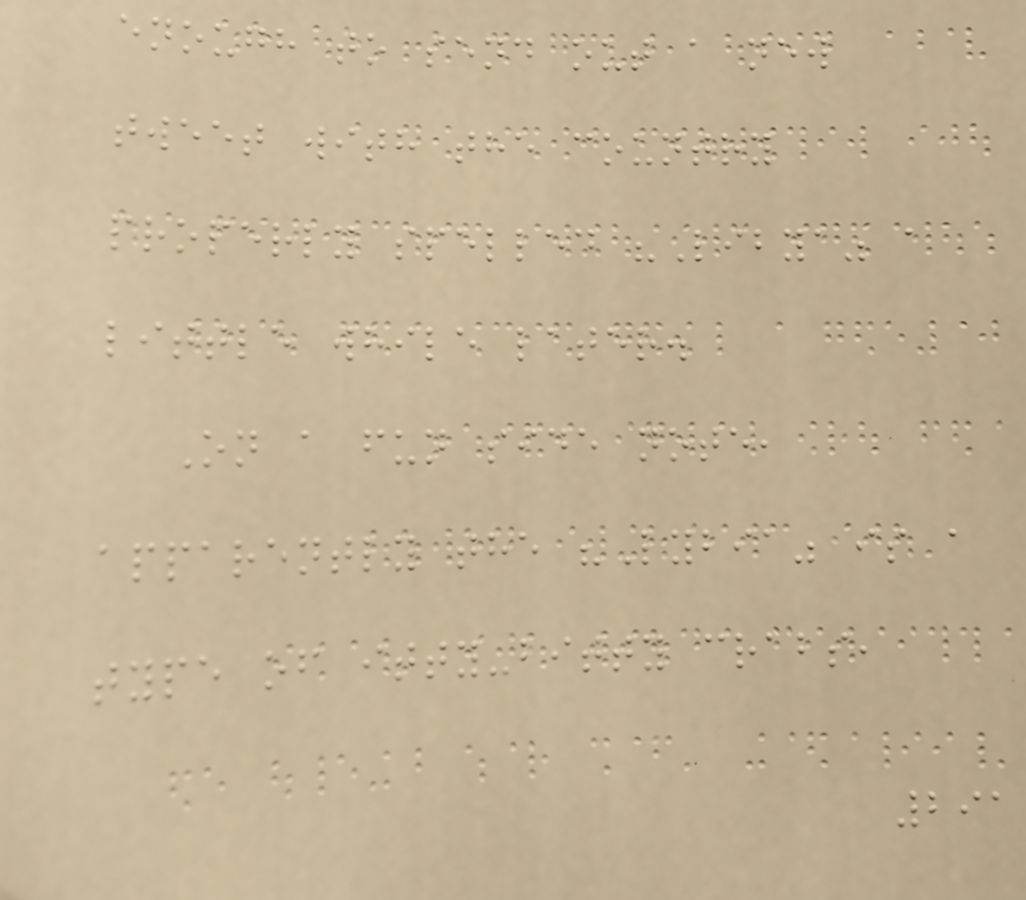enough to send out a new
tweet with the country
properly spelled "Libya" a
little while later.
On a fun side note,
apparently the "Lybia" is a
type of itty-bitty crabs,
291
